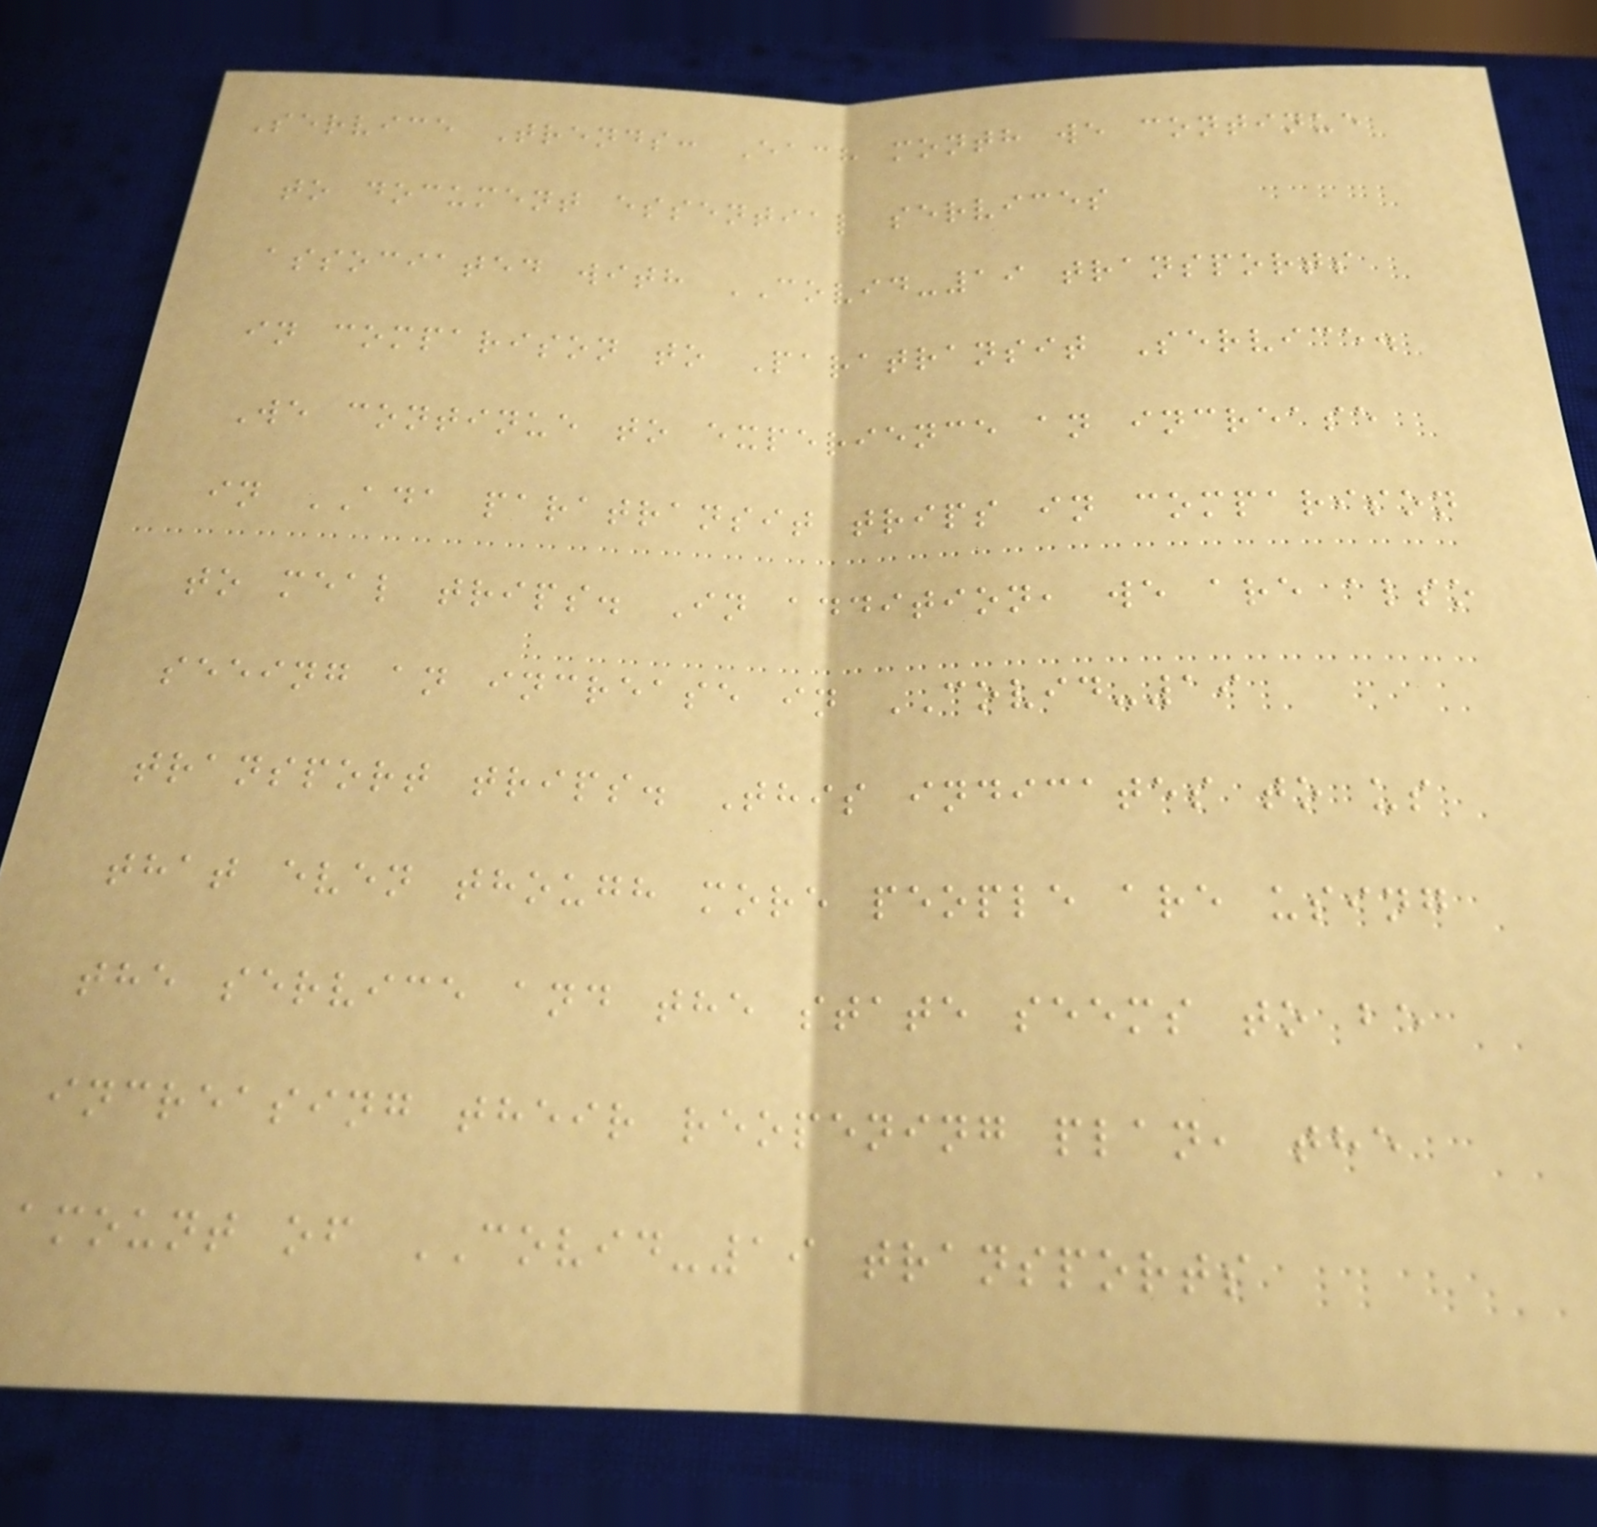Service Trends: Each month we continue
to document essential services
associated with COVID-19 transports
in comparison to Paratransit Service.
We continue to experience an increase
in ADA paratransit trips in comparison
to meal trips. In addition, we are also
seeing an increase in COVID-19
transport trips. This indicates to us
that even though more people are using
the service and the state seems to be
increasing their reopening plan, the
amount of COVID-19 transports
